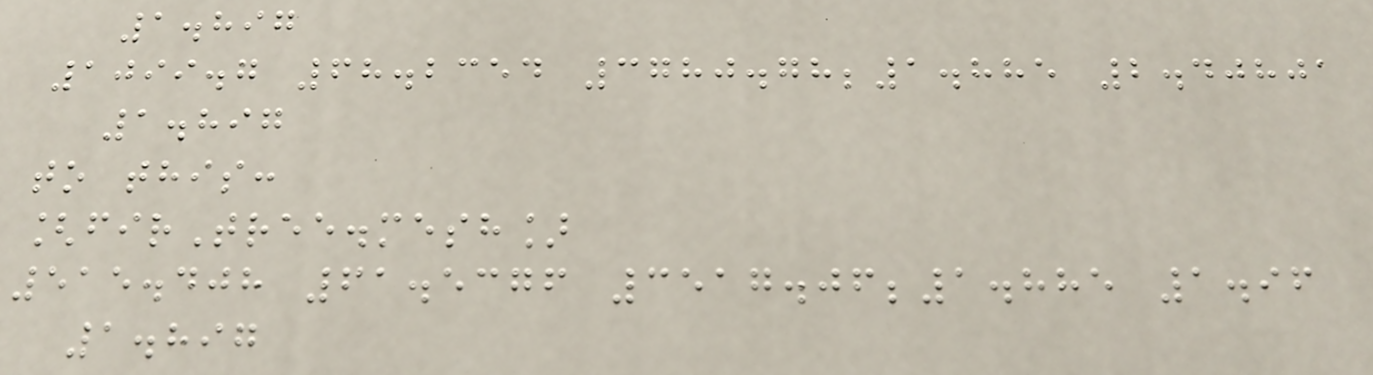1.897
1099.7 68.2354 3780.78;1.885 2.40801
1.897
to this:
[firTree.mesh]
515.408 61.5376 3517.06;1.885 1.96
1.897
